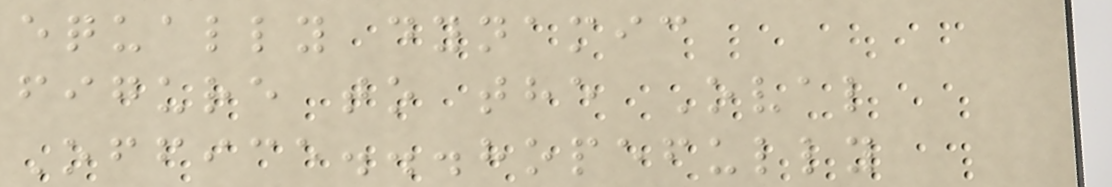equally dynamic
figure to the Oval
Office...hopefully
